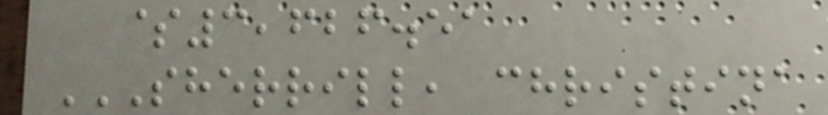$3,626.51
SHERRILL, CHRISTINA
